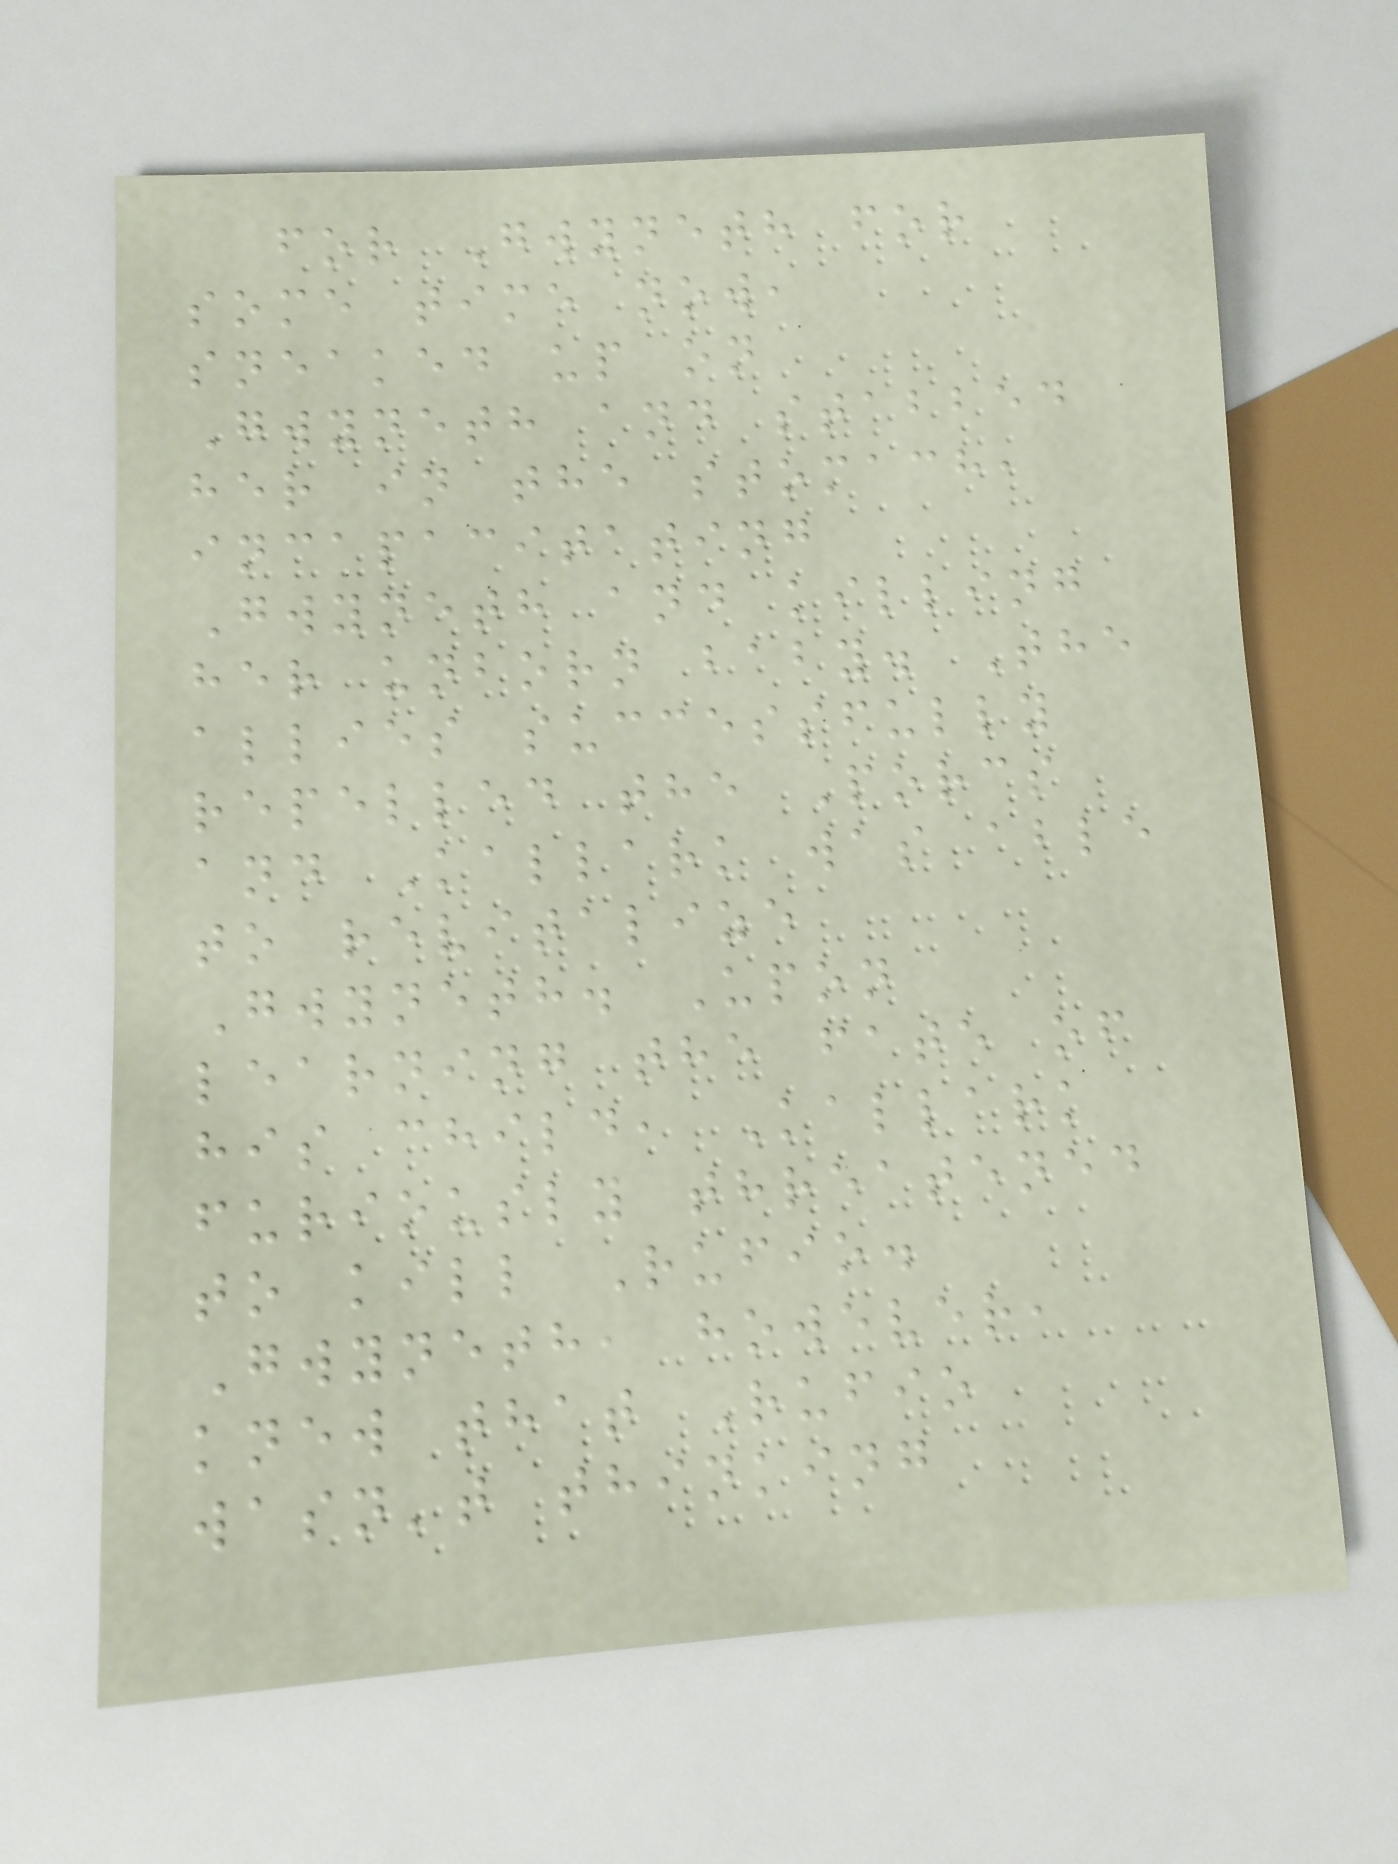for Gwyneth for
some time now,
sneaked up on
Gwyneth and stabbed
her in the stomach,
incapacitating
Gwyneth and killing
her unborn baby. The
allies successfully
repelled the Porcs
and Kallark was able
to revitalize
Gwyneth. Upon
learning the fate of
his child, Kallark
furiously threatened
to kill Rufio.
Gwyneth, however,
knew that Rufio
wasn't thinking
